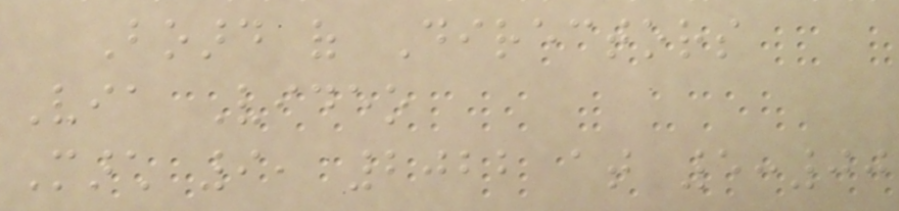Board of Directors
Via Video
March 9, 2022 at 5:00
